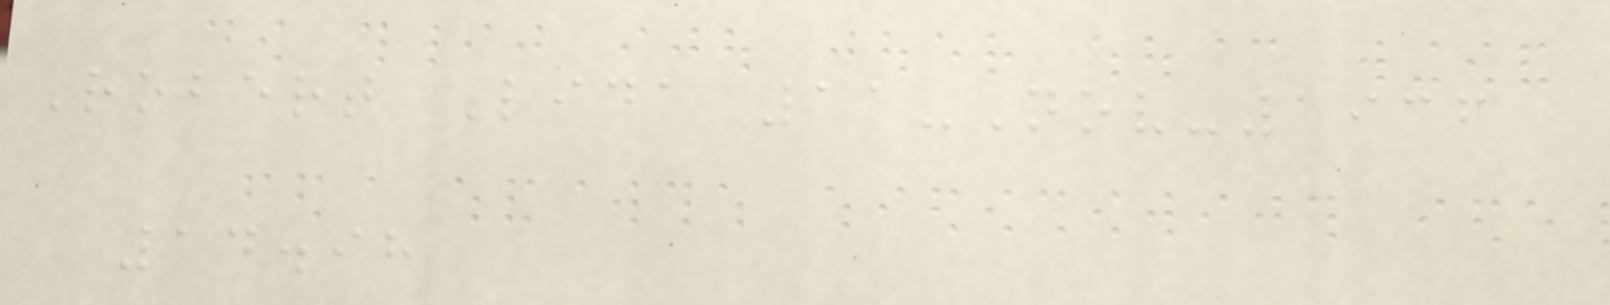Robert Lida 11-Nov-1936
14.98
